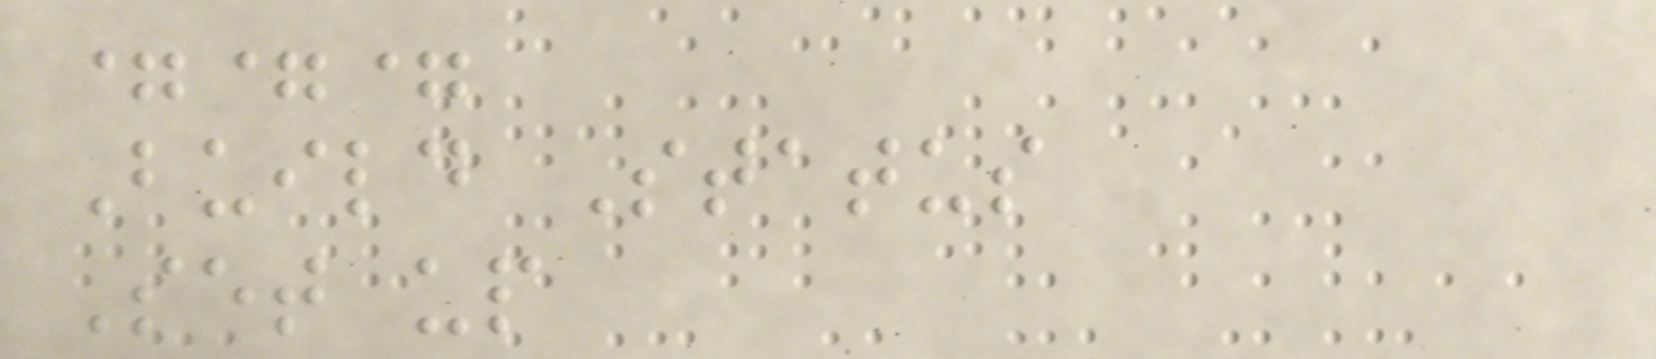===
Build Status
Set up
